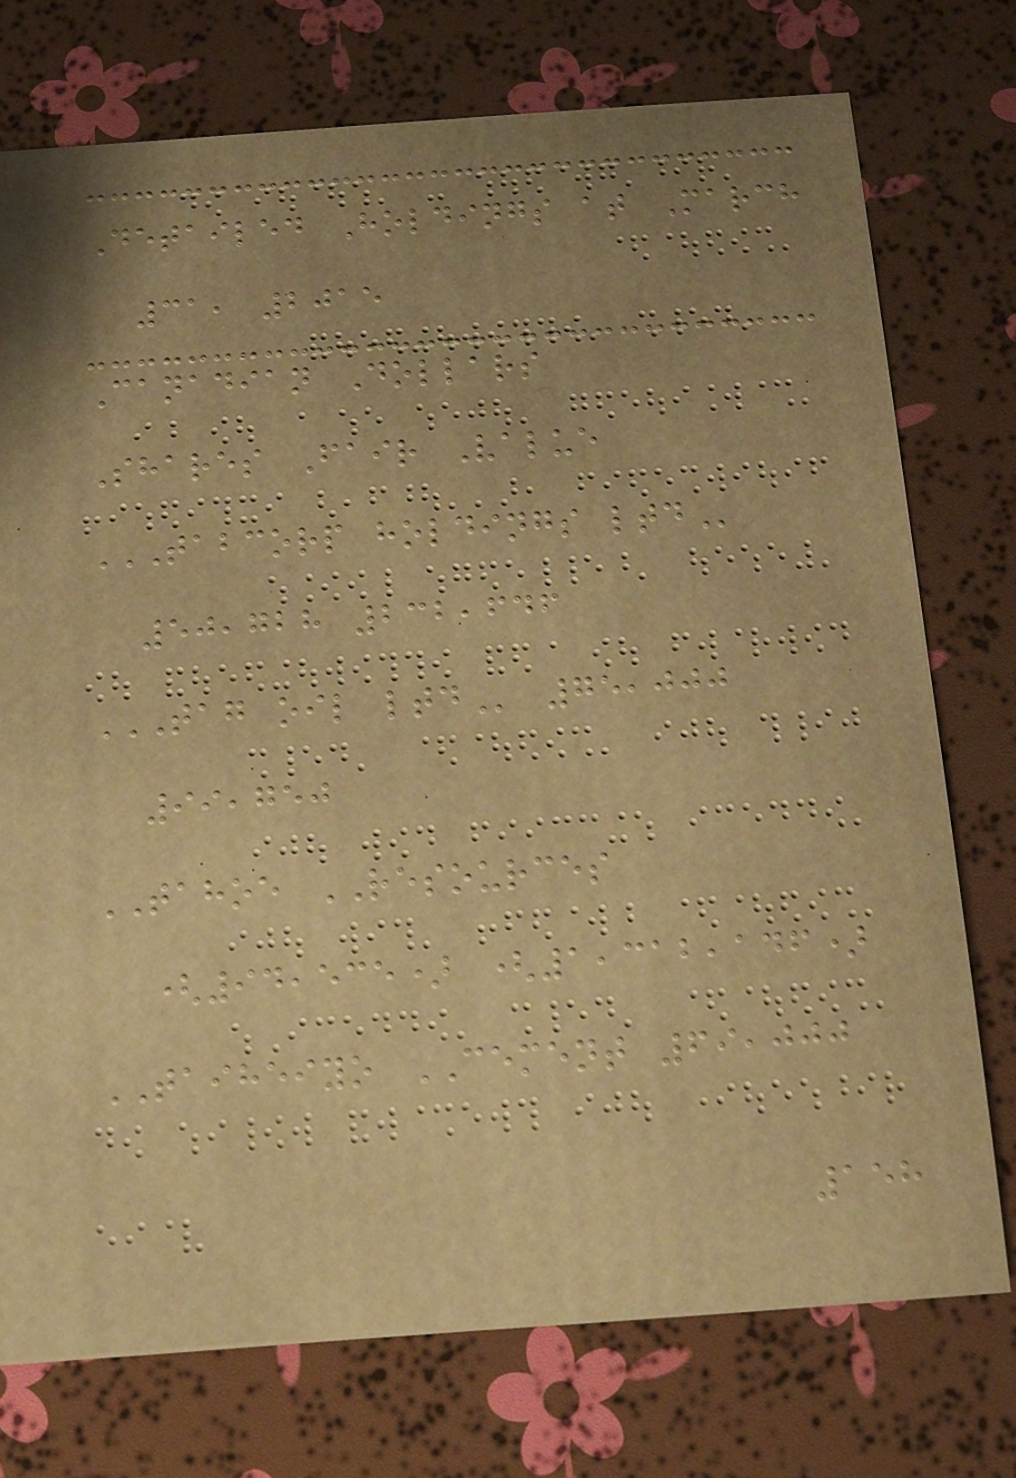Detailed Holdings at March
31, 2015
Canadian Dollars
Shares Fair Value
TABCORP HOLDINGS LTD
50,728 232,646
TAG OIL LTD 75,000
99,750
TAHOE RESOURCES
(94,535) (1,312,146)
TAIHEIYO CEMENT 69,000
158
